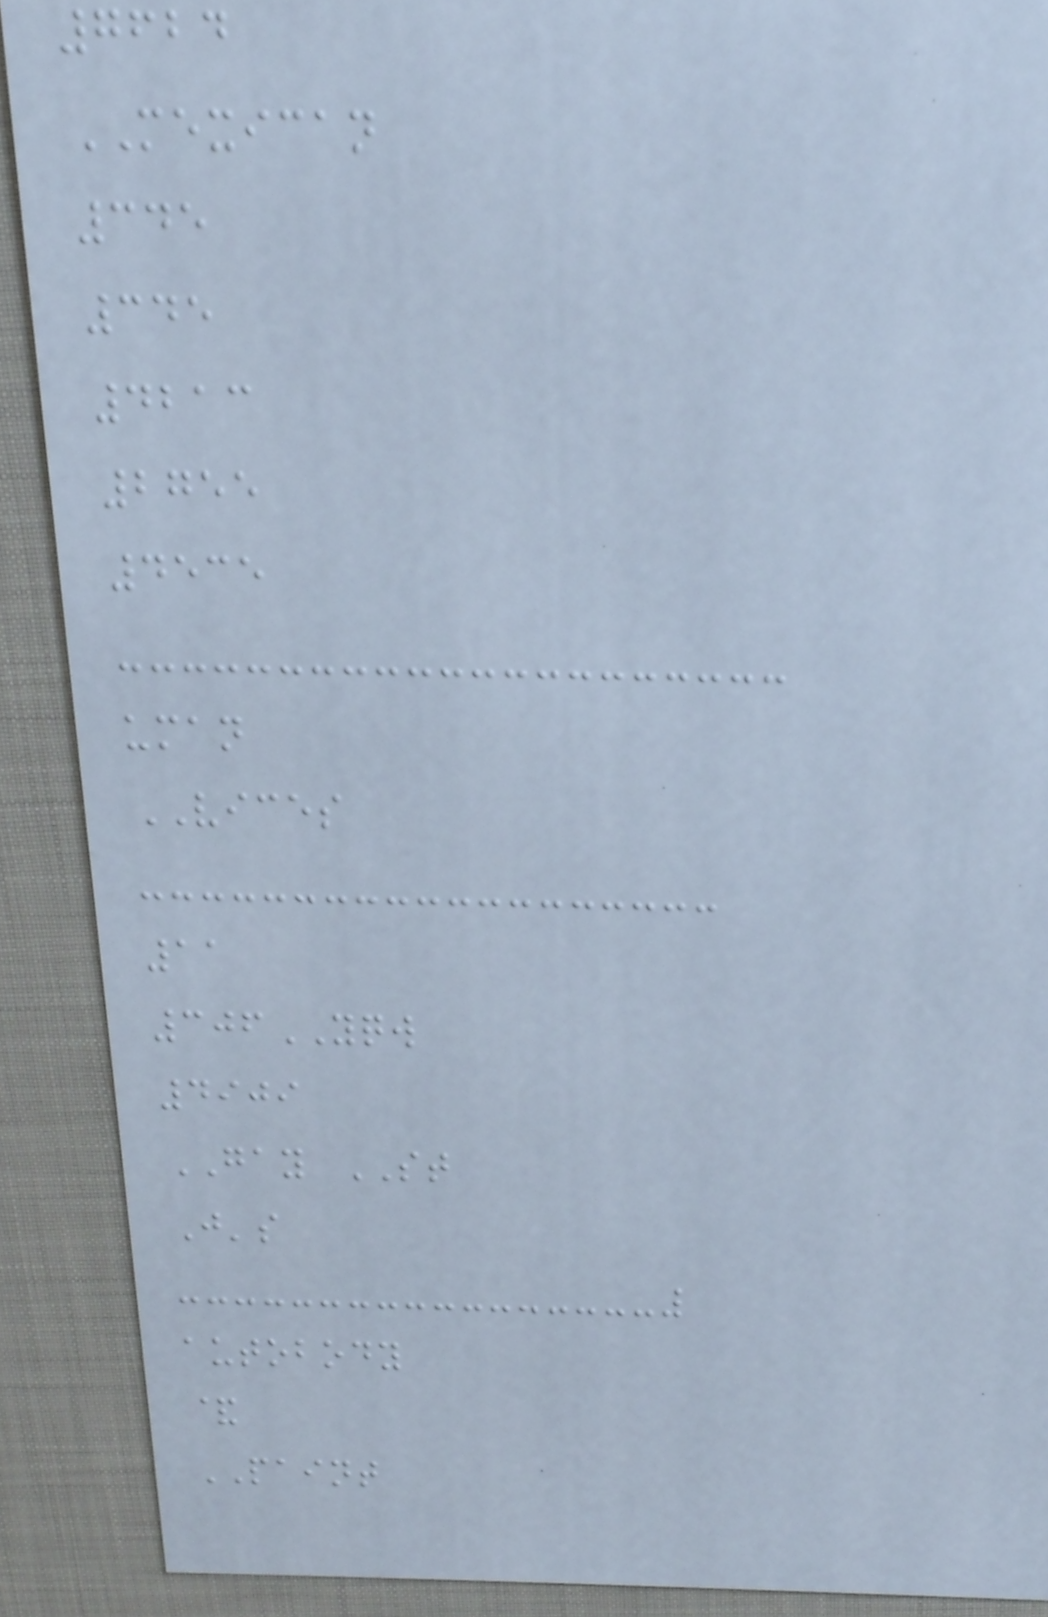7624
MEXICAN
345
345
4213
2755
4535
uman
VICES
11
306YQW
4909
GAY ST
J's
autobody
&
PAINT
